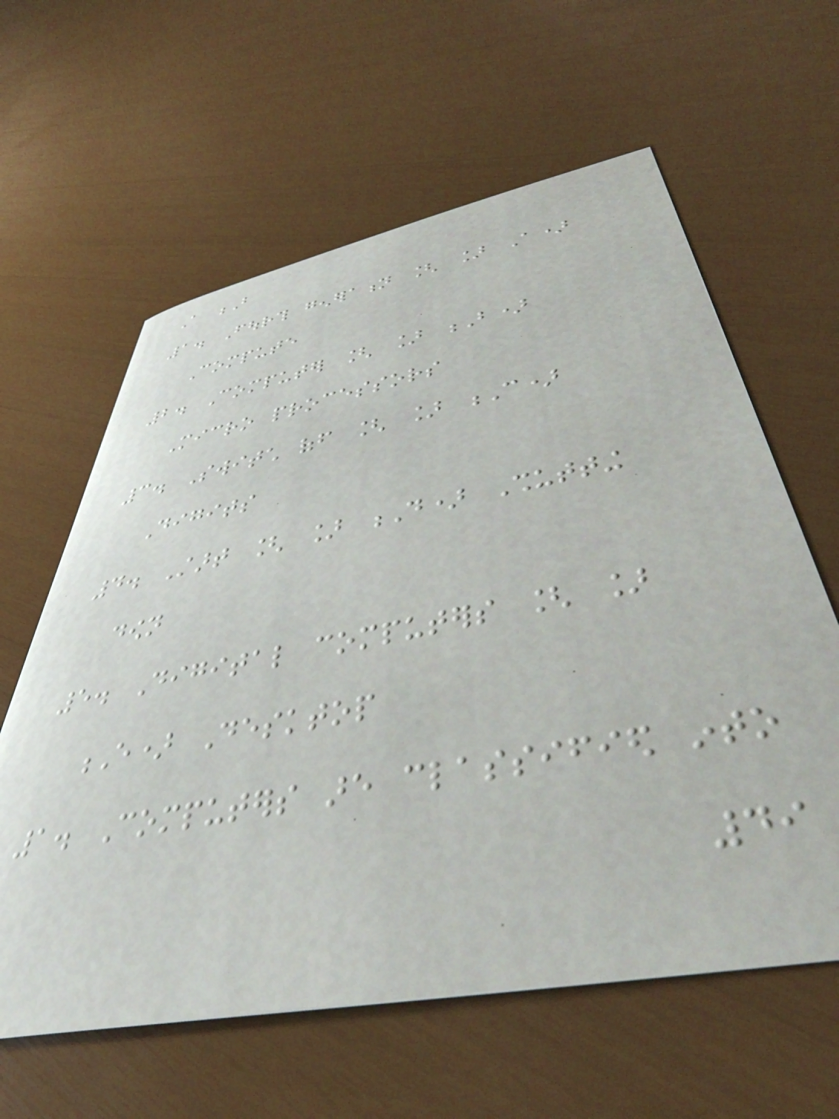A B
1. Fourth generation [ ] A)
Compute
2. Computer [ ] B)
Micro processors
3. Switch off [ ] C)
Digits
4. Start [ ] D) Shutting
down
5. Digital computers [ ]
E) Desktop
1. Computers are classified into
49
